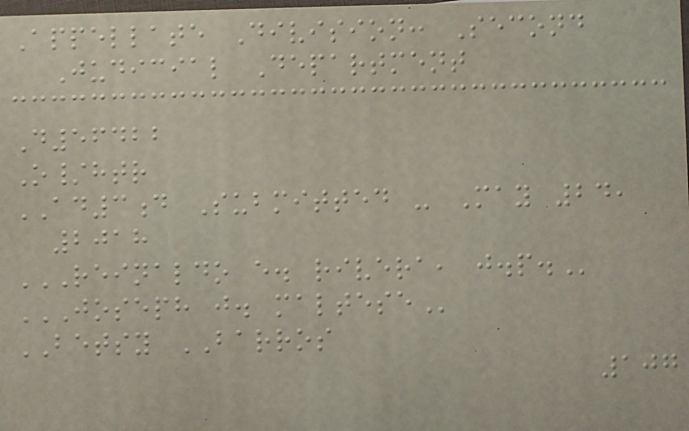Appellate Division: Second
Judicial Department
D56422
O/htr
AD3d Submitted - May 24,
2018
REINALDO E. RIVERA, J.P.
JOSEPH J. MALTESE
BETSY BARROS
107
